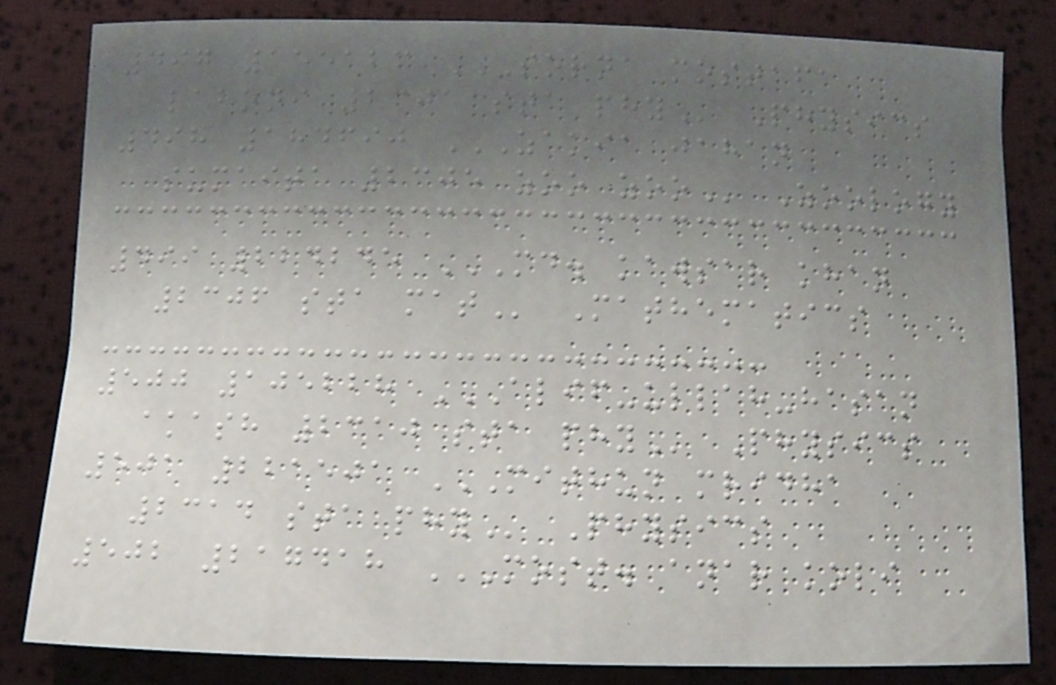497 155123 SORNA MOSTAFA
LABONI 2301 STA PHY Physics
498 184690 ZAKIA JAHAN
SUMAITA 2305 ZOO ZOO Zoology
499 224245 MD. KAWSAR KHAN
2306 STA MAT Mathematics
500 105228 ALIF-ULLAH-HASAN
AKASH 2310 STA PHY Physics
501 221501 MITHUN MRIDHA
2314 STA PHY Physics
502 217418 MOST. ANAR KOLI
